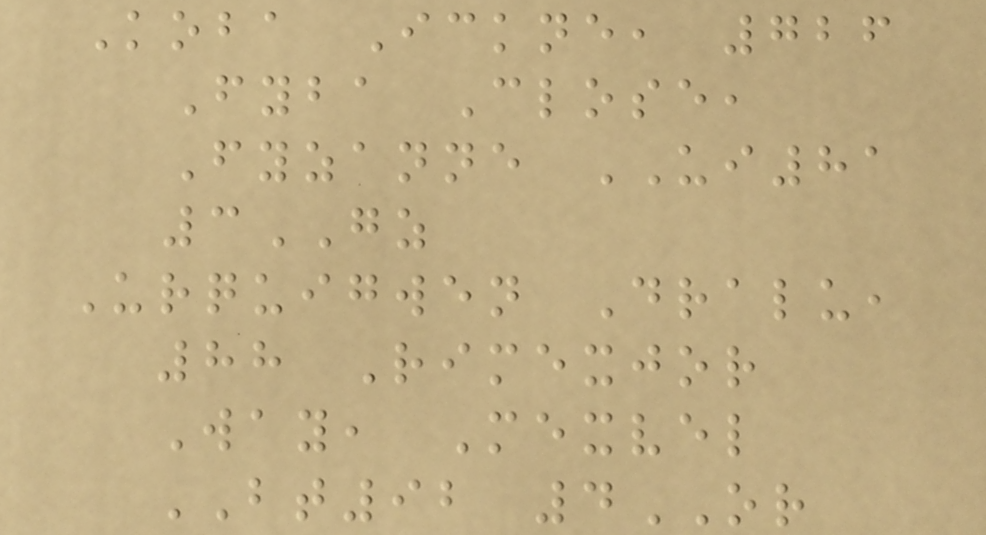Koba Ickne, 726
Fyba Close,
Fyzanne UI81
3GZ
Urquigwen Dralu,
88 Rimexjor
Way, Mexvel
BT92 4OR
